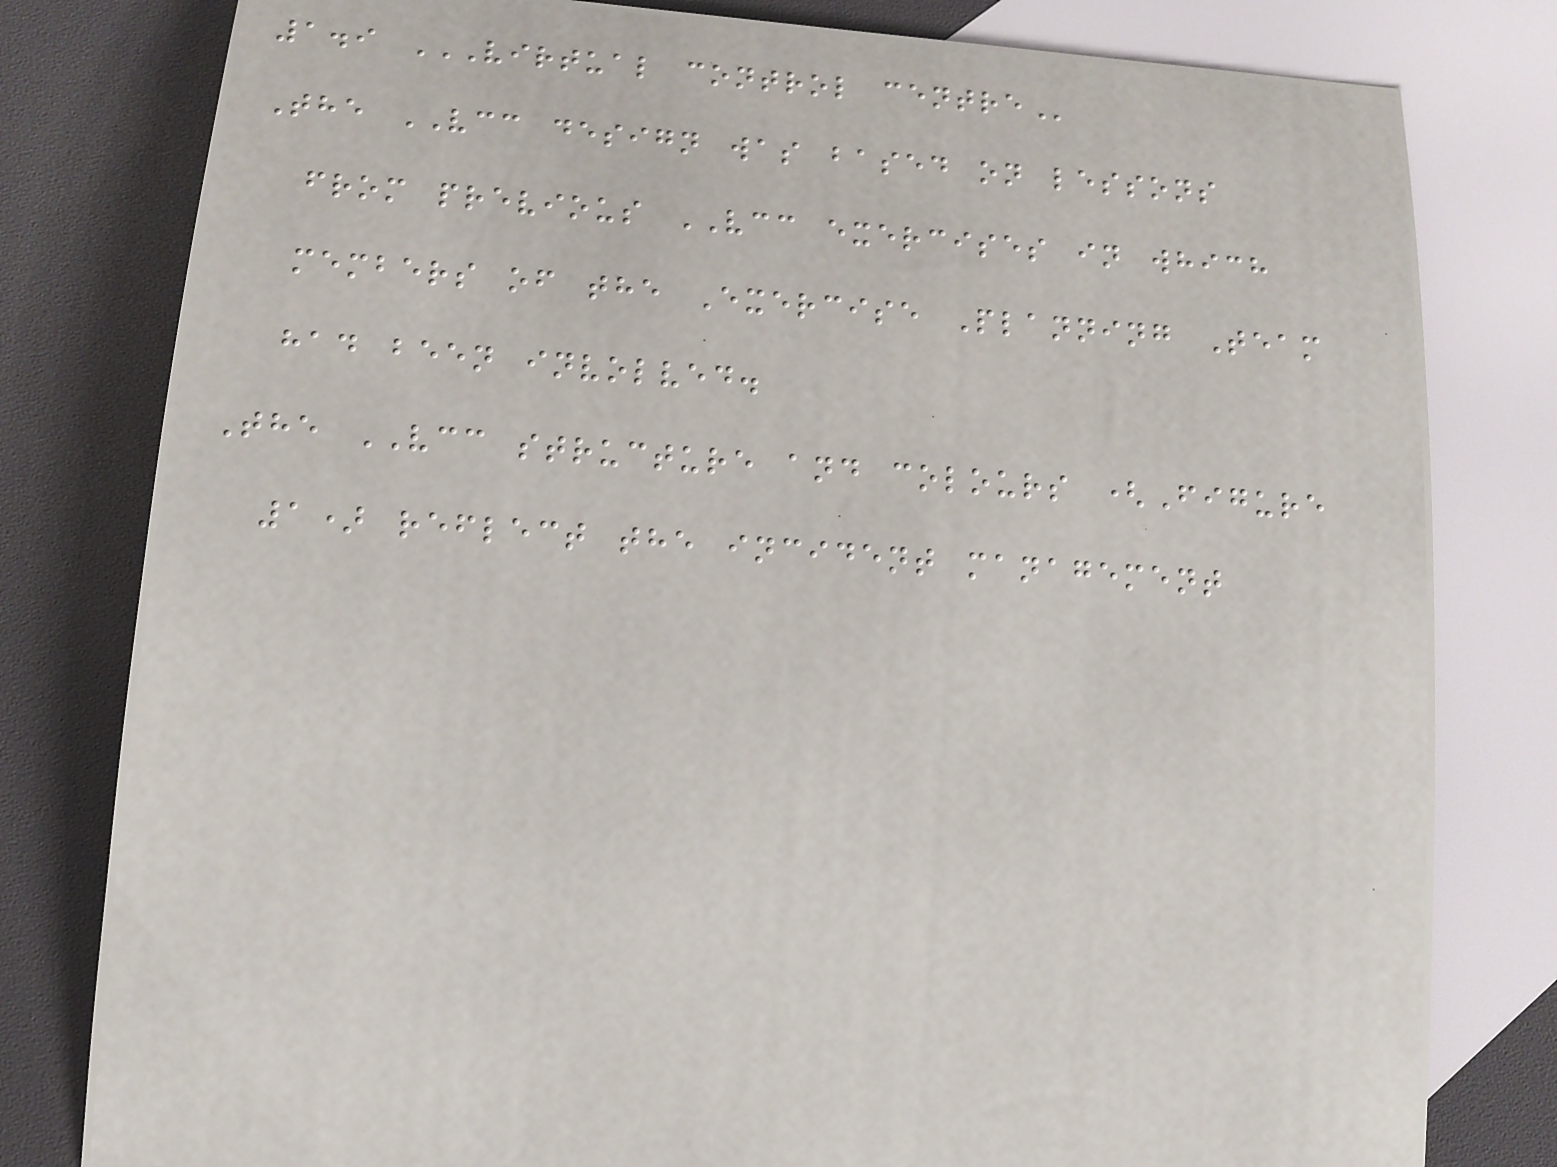1.9 VIRTUAL CONTROL CENTRE
The VCC design was based on lessons
from previous VCC exercises in which
members of the Exercise Planning Team
had been involved.
The VCC structure and colours (Figure
1) reflect the incident management
